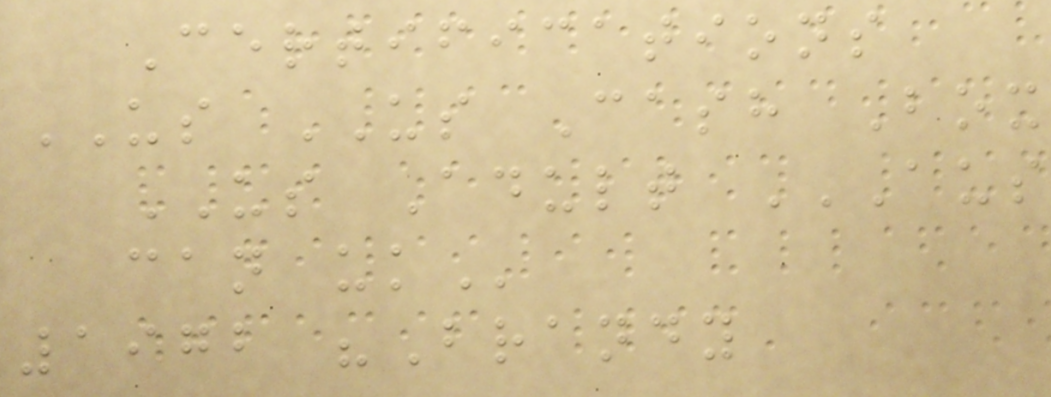Certifications
US US Cash Box
US Adult AUS
CAN UK
1972 "Brandy
